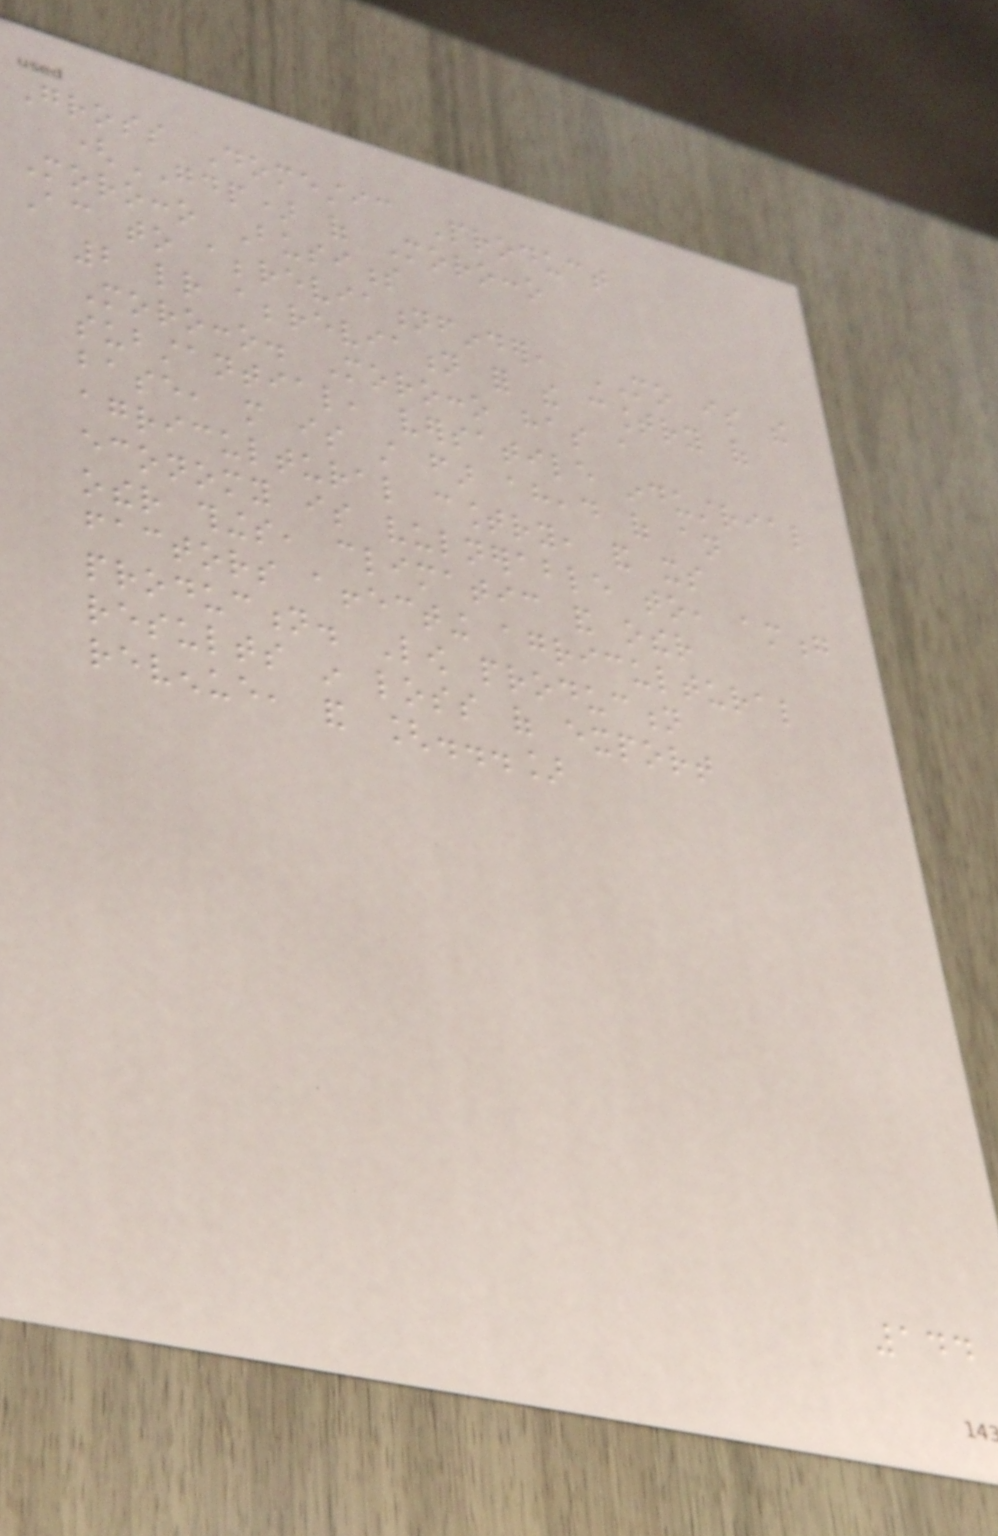Gross Domestic Product
(GDP) of Morocco
Morocco Business
According to abbreviationfinder, MO is the
2 letter abbreviation for the country of
Morocco. Morocco has a
substantial, versatile industrial
base, more is still far ahead of an
agricultural country, and its
economy is vulnerable to, among
other things, climatic and other
factors affecting agricultural
production. Low production
results in loss of export
revenue, and [...]
144
